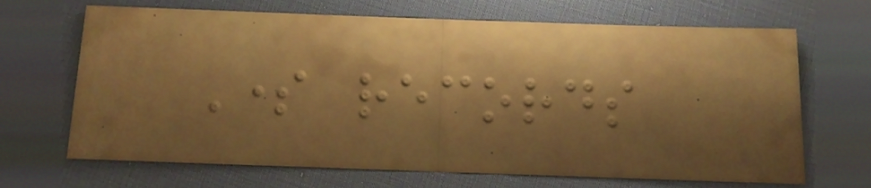Some records
